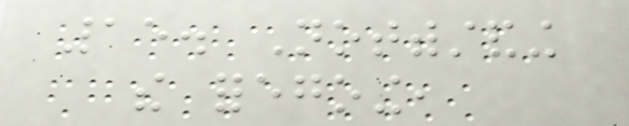15. Notwithstanding
the foregoing,
